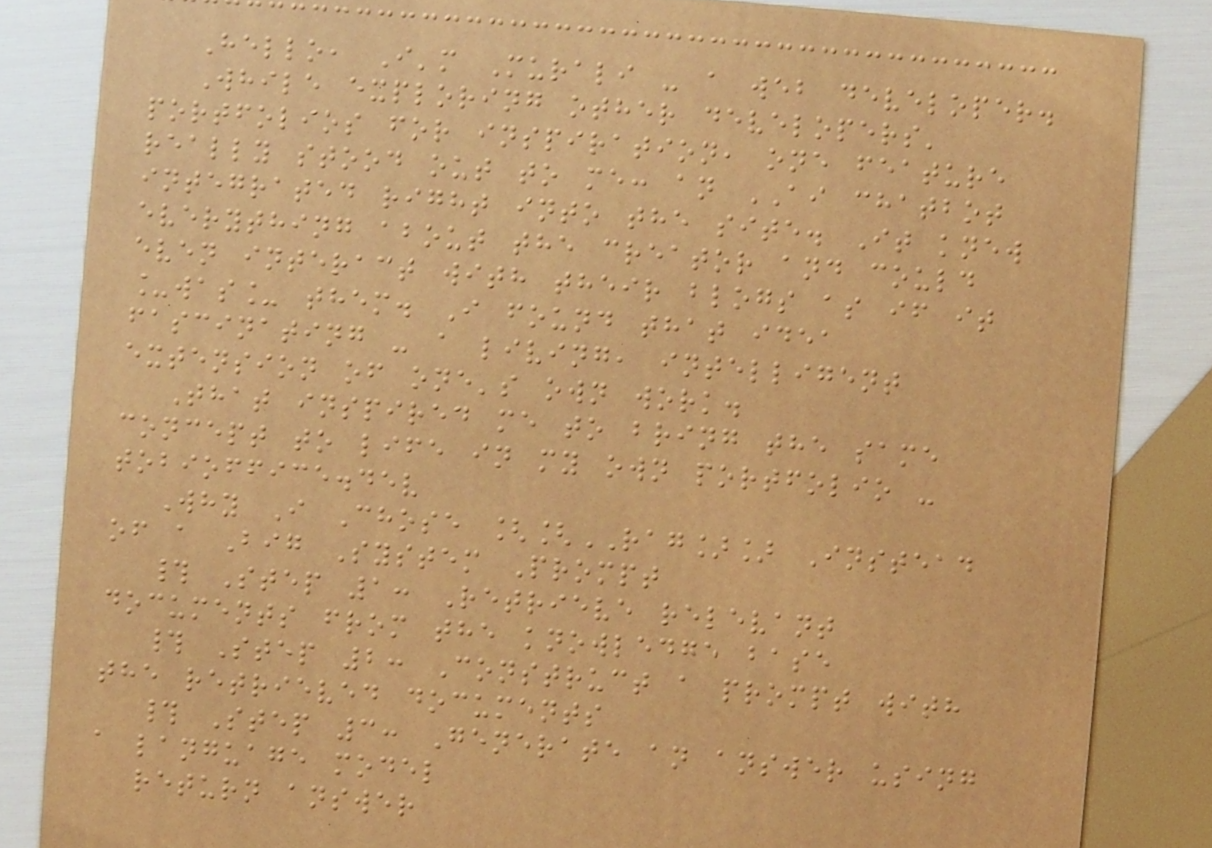Hello, I'm Murali - a web developer.
While exploring other developers'
portfolios for inspiration, one feature
really stood out to me: an AI chatbot
integrated right into the site. It knew
everything about the creator and could
even interact with their blogs as if it
_was_ them. I found that idea
fascinating - a living, intelligent
extension of one's own work.
That inspired me to bring the same
concept to life in my own portfolio -
tobioffice.dev
Why I Chose [[RAG]] Instead
of a Big System Prompt
# Step 1: Retrieve relevant
documents from the knowledge base
# Step 2: Construct a prompt with
the retrieved documents
# Step 3: Generate an answer using
a language model
return answer
